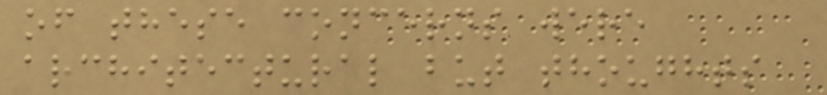of these concerns were
architectural but thoughts
